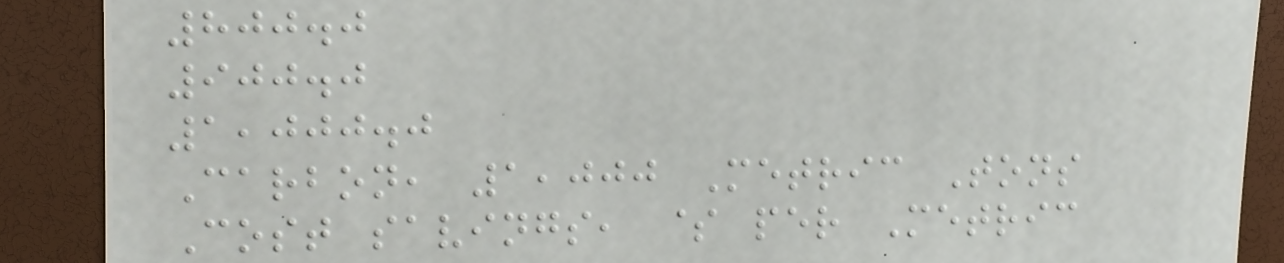800.0
900.0
1,000.0
Carbon, 1,000 Metric Tons
Cost savings, $ per Metric
